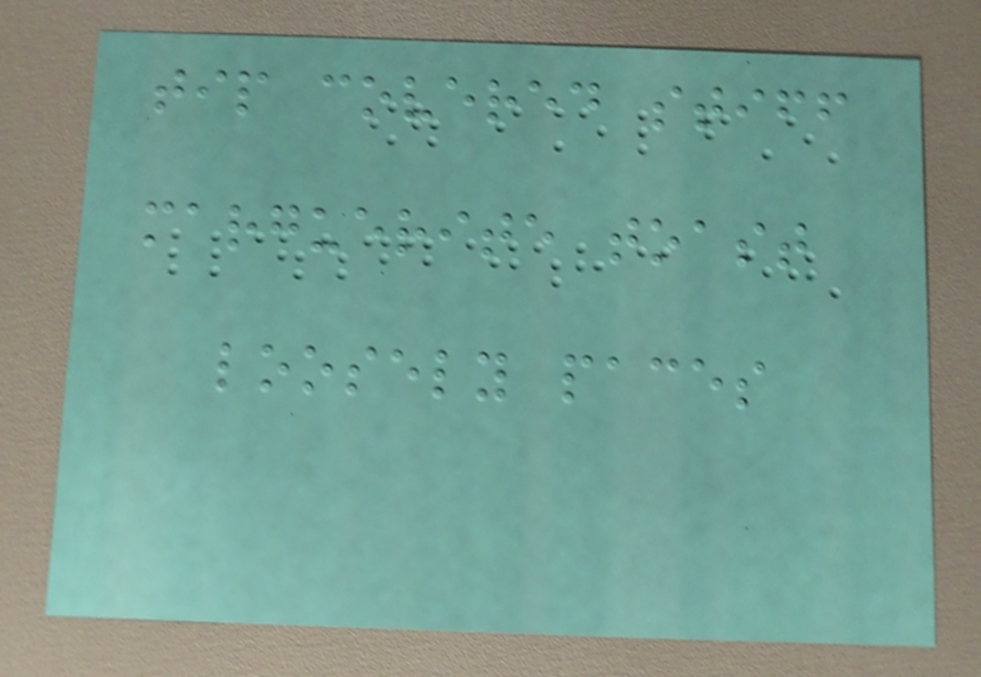tip covered stiff
marguerite toast
loosely paces
